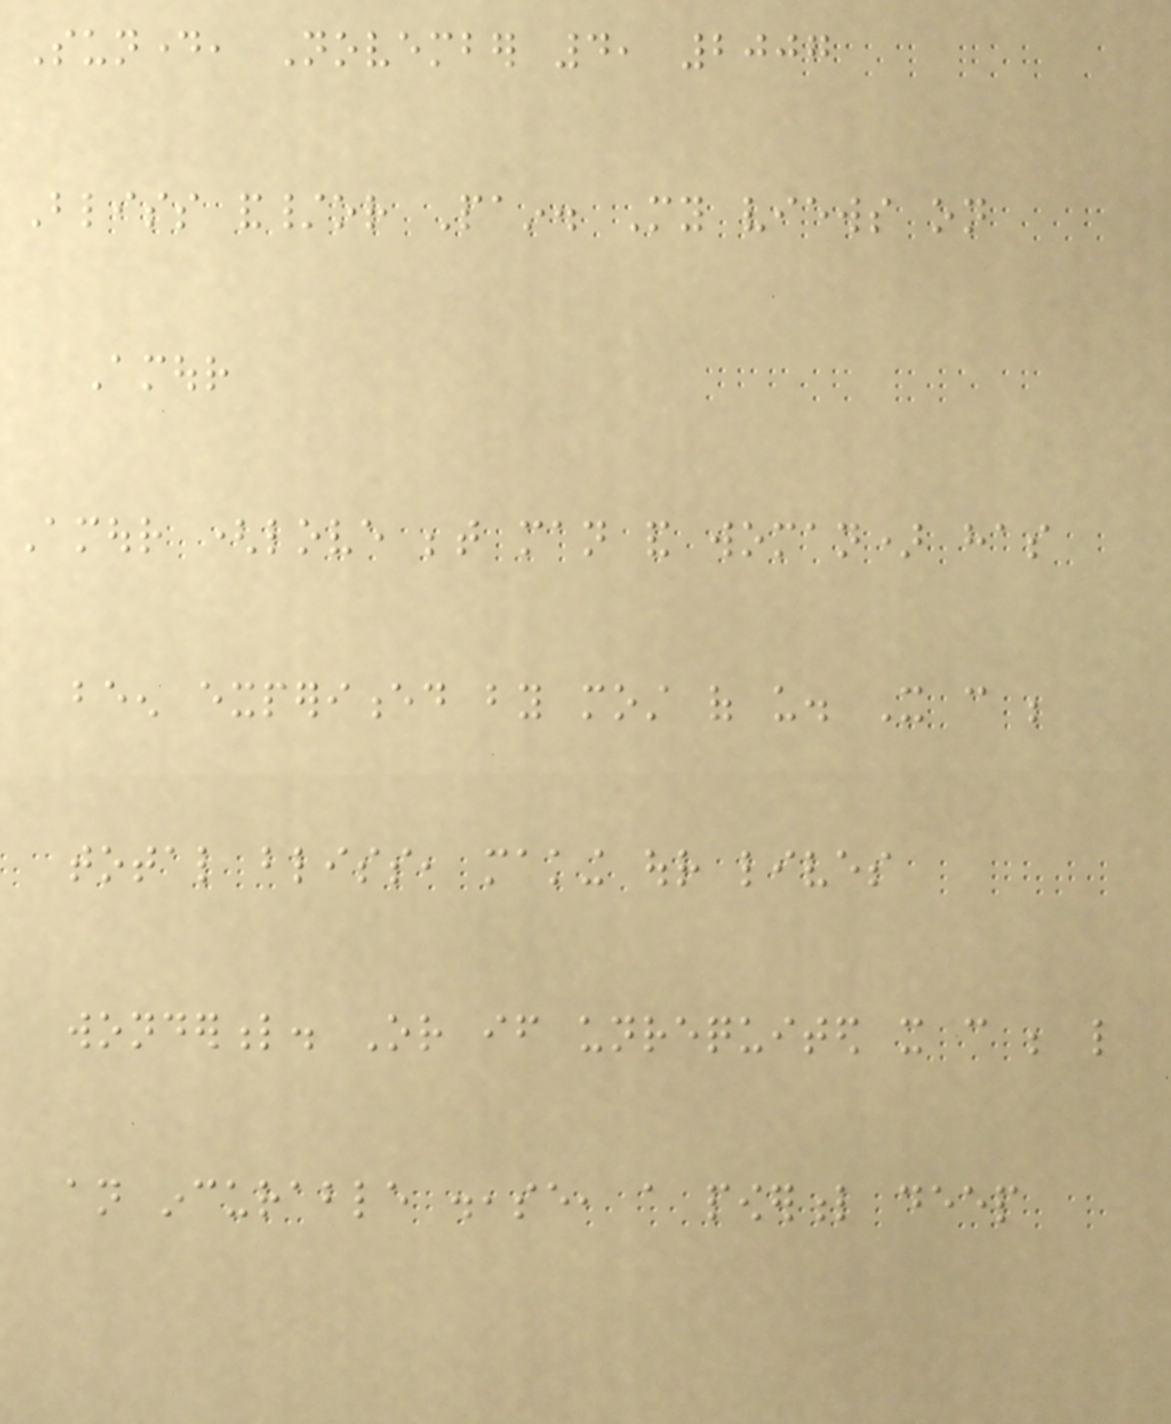Sunday, November 4, 2007
Bliss and/or Pain. My views on
Amour
Amour (love between man and woman) has
been experienced by most of us. It can be
total bliss, making our lives
wonderful. Or if unrequited it can be like
an incurable disease, a powerful deep
